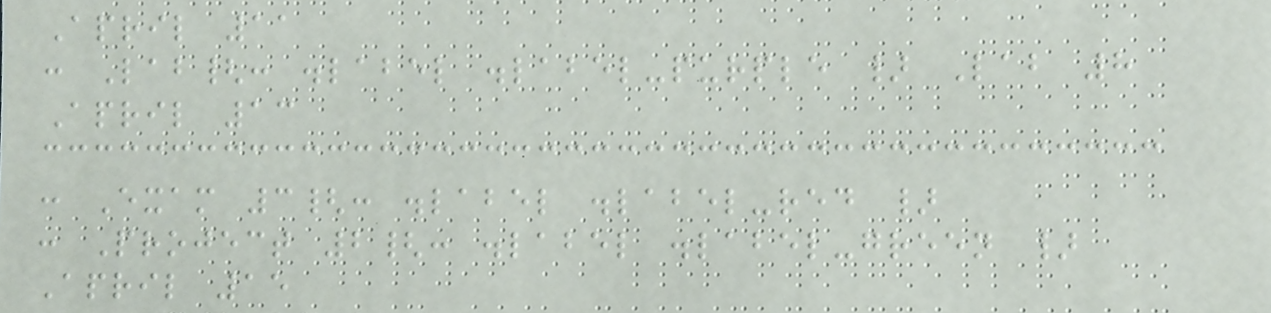April 11
: Lab{: .label .label-purple } Lab 8
April 13
: Exam 3{: .label .label-red }
: Project 2{: .label .label-green }
April 15
